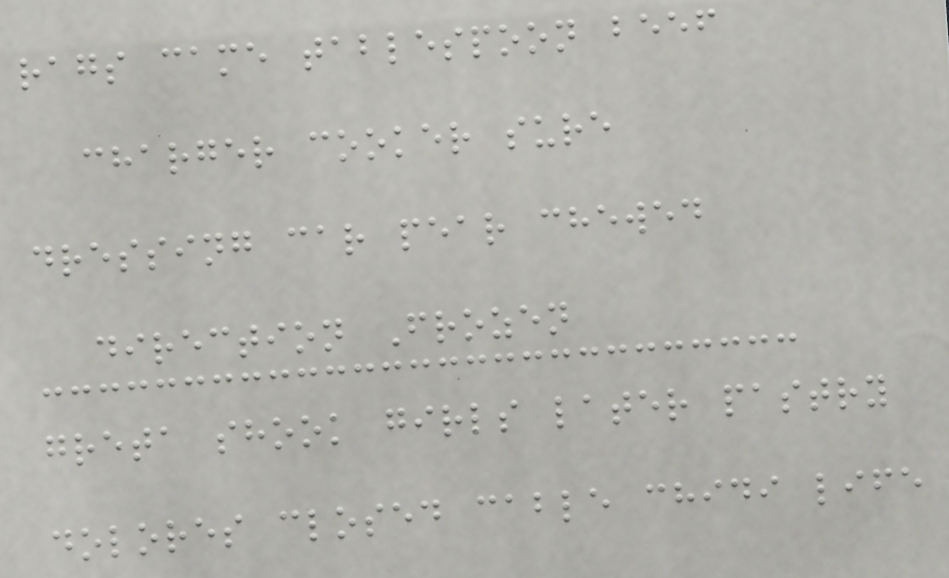rags came tablespoon beef
charger cooker sure
dressing car pear chewed
direction Frozen
greta shook girls later pastry
dolores closed cable chidi life
